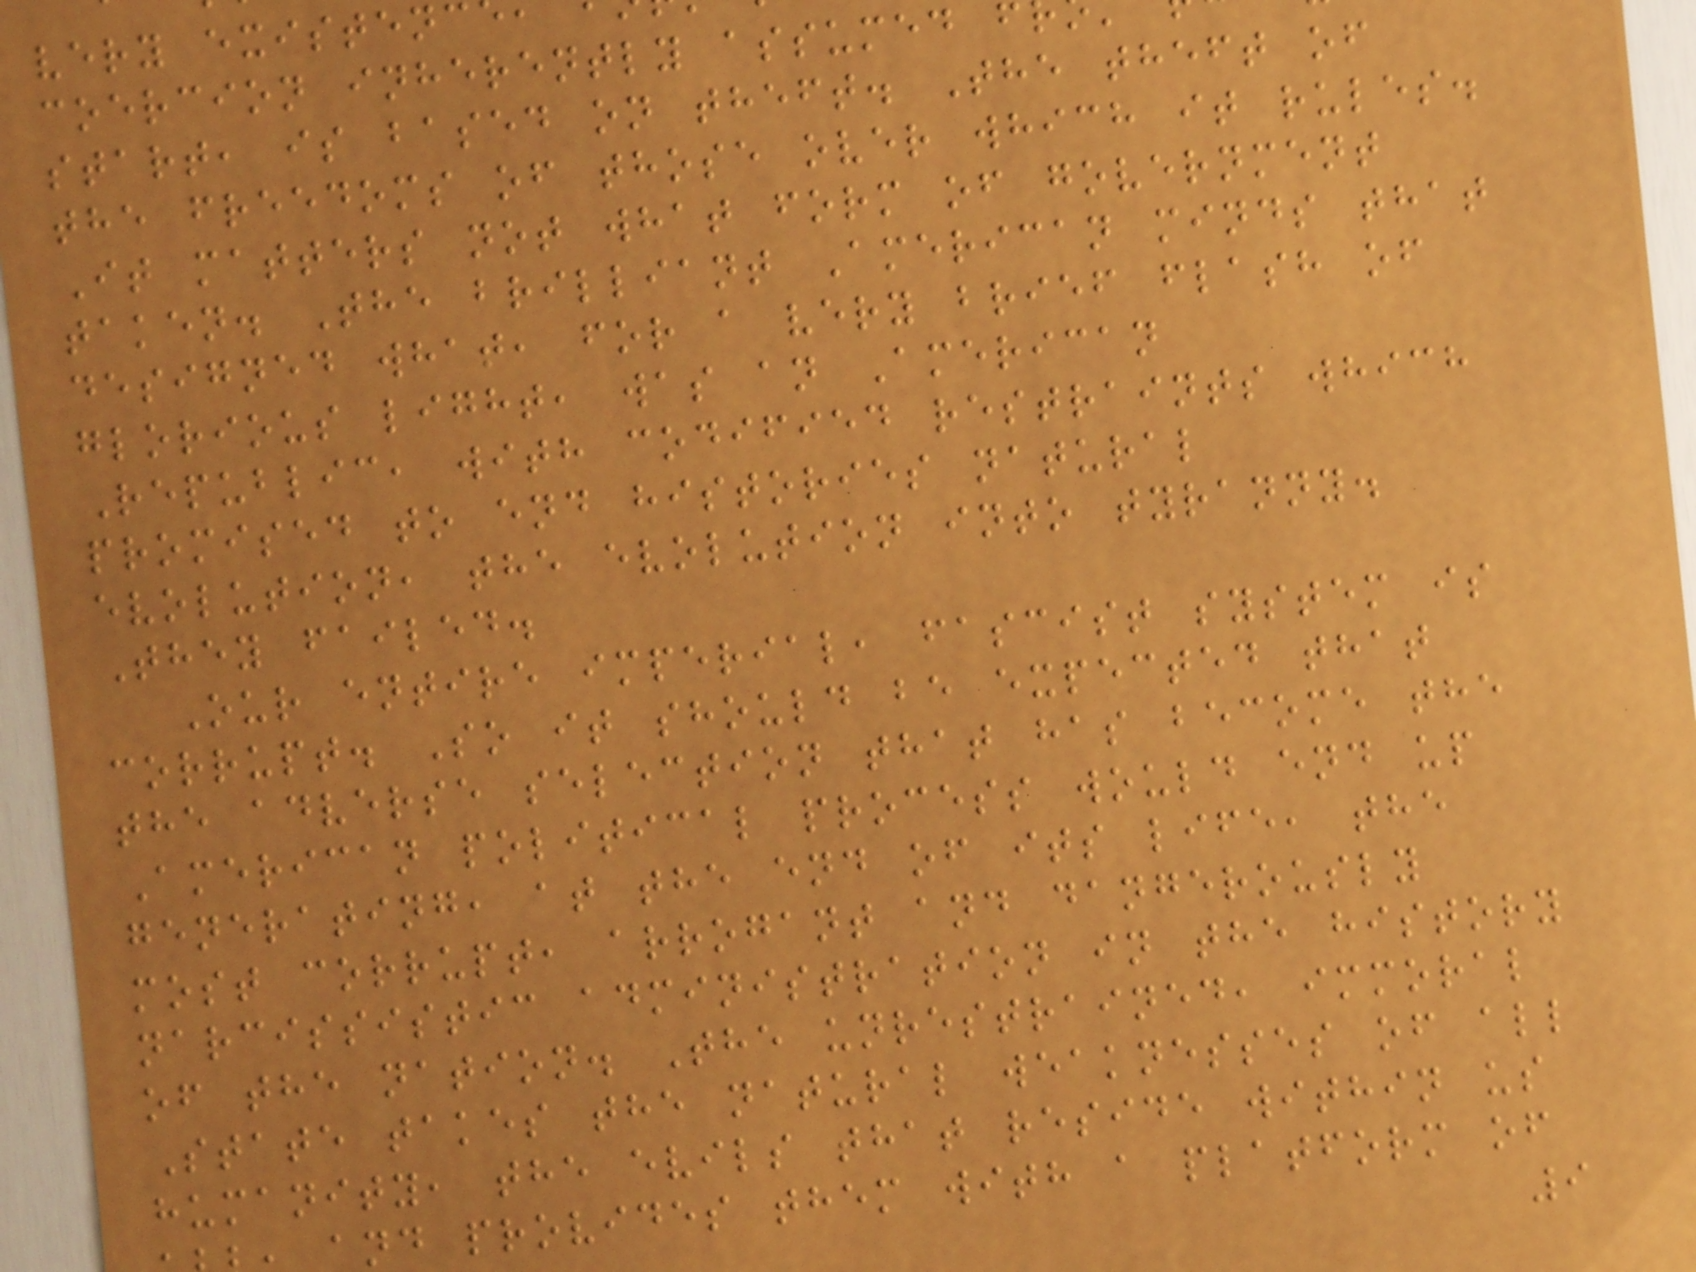very existenc
coercion inherently assumed
start, is based on theft. The theft of
the freedoms of those over which it rules.
It matters not what form of government
taken. The brilliant American minds that
designed what, for a very brief flash of
glorious light, was an American
Republic, with codified restraints which
promised to end histories natural
evolution, the evolution into tyranny.
They failed.
Our entire imperial, fascist system is
corrupt. So it should be expected that
the adverse selection that has become the
American political process would end up
generating, at the end of its life, the
most corrupt, arrogant and dangerously
narcissistic administration in the history
of the nation. The unrestrained, immoral
State takes the natural weaknesses of all
humanity, the evils that reside within us
and provides them with a platform of
9
